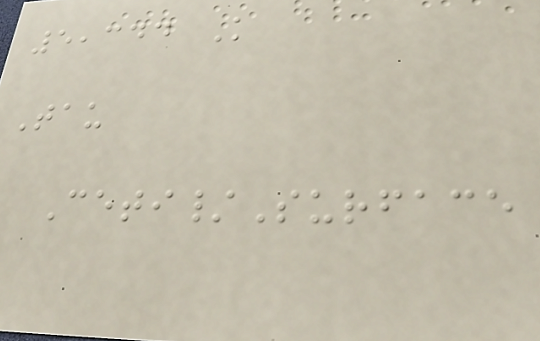5,344 K
Tau
Ceti/Surface
